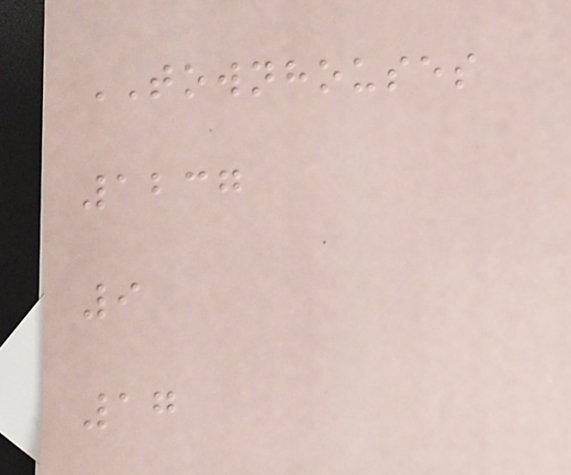TOWNHOUSES
1237
9
17
